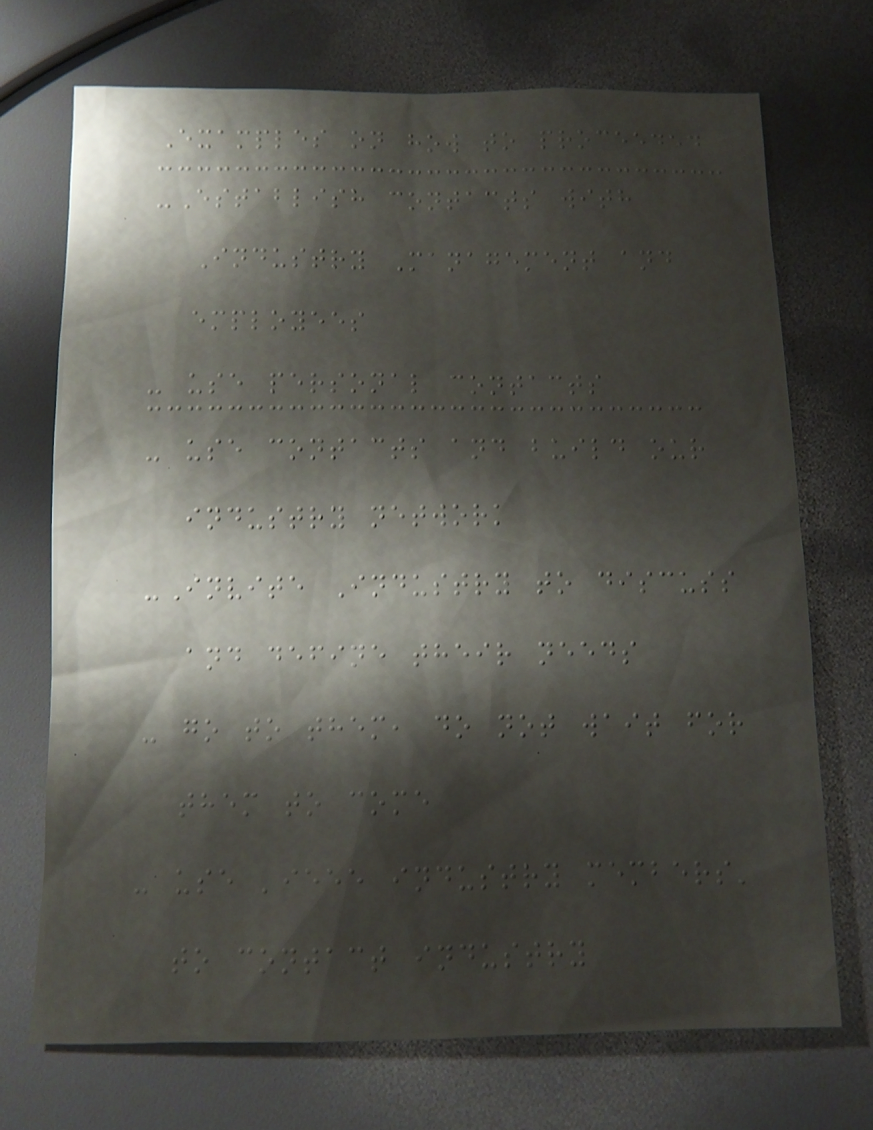Examples on how to proceeded
-Establish contacts with
Industry Management and
employees
- use personal contacts
- use contacts and build our
industry network
-Invite Industry to discuss
and define their needs
- go to them, do not wait for
them to come
- use 'ieee industry members'
to contact industry
